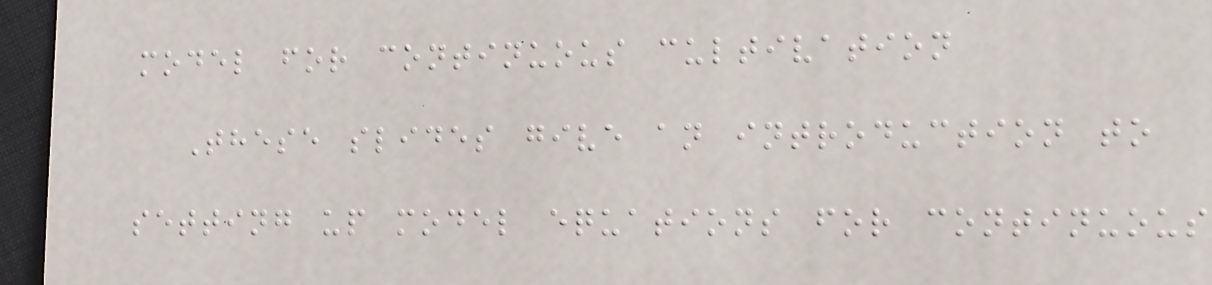model for continuous cultivation
These slides give an introduction to
setting up model equations for continuous
